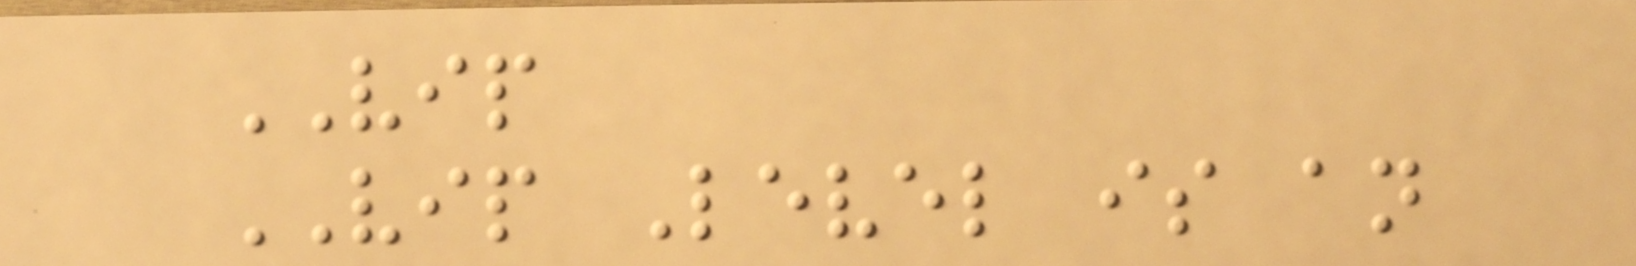VIP
VIP Level is an
